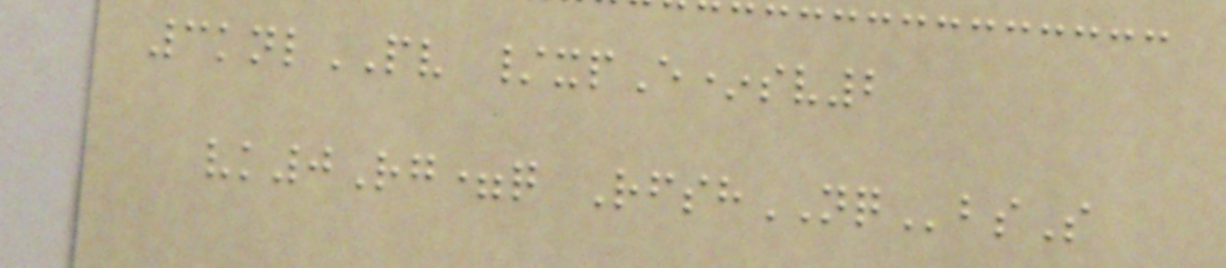3knlPV /xpE*sv2
vk0Rg=q RfshNQbsS
